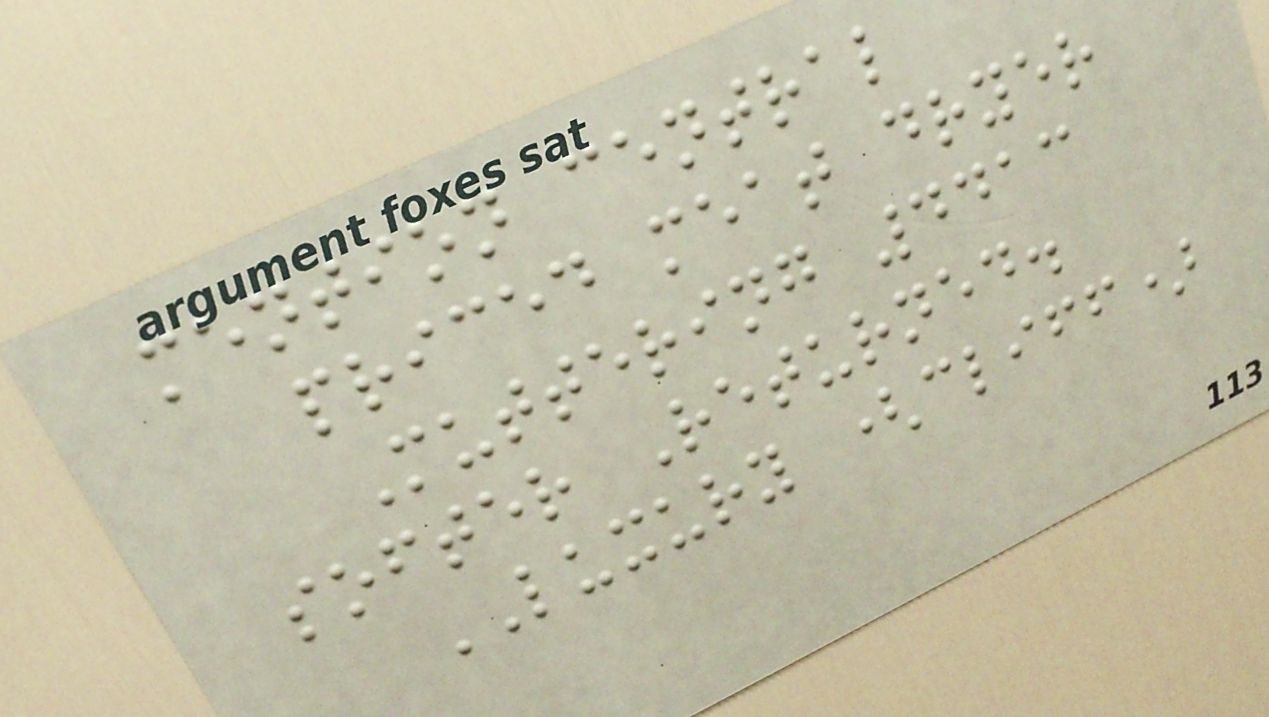mention central
priced meat dryer
Muttering 4413
softer Returned.
LUXURY (cliff)
